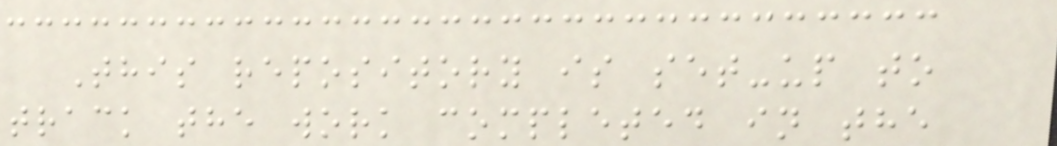This repository is set-up to
track the work completed in the
